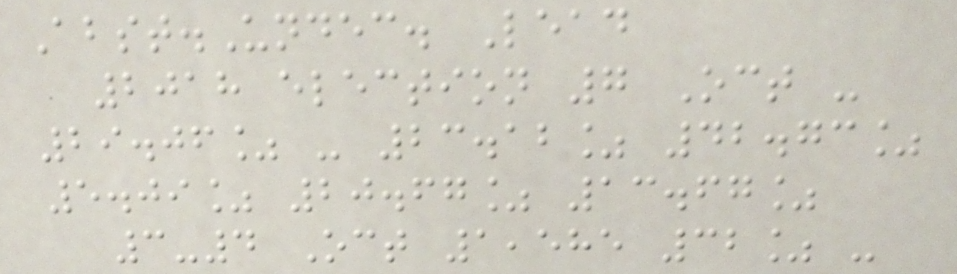Abst.Undec. Lead
2018 election 7 Oct -
29.06% - 23.12% 42.73%
5.09% 20.67% 13.67%
3-4 Oct 1,585 32% -
